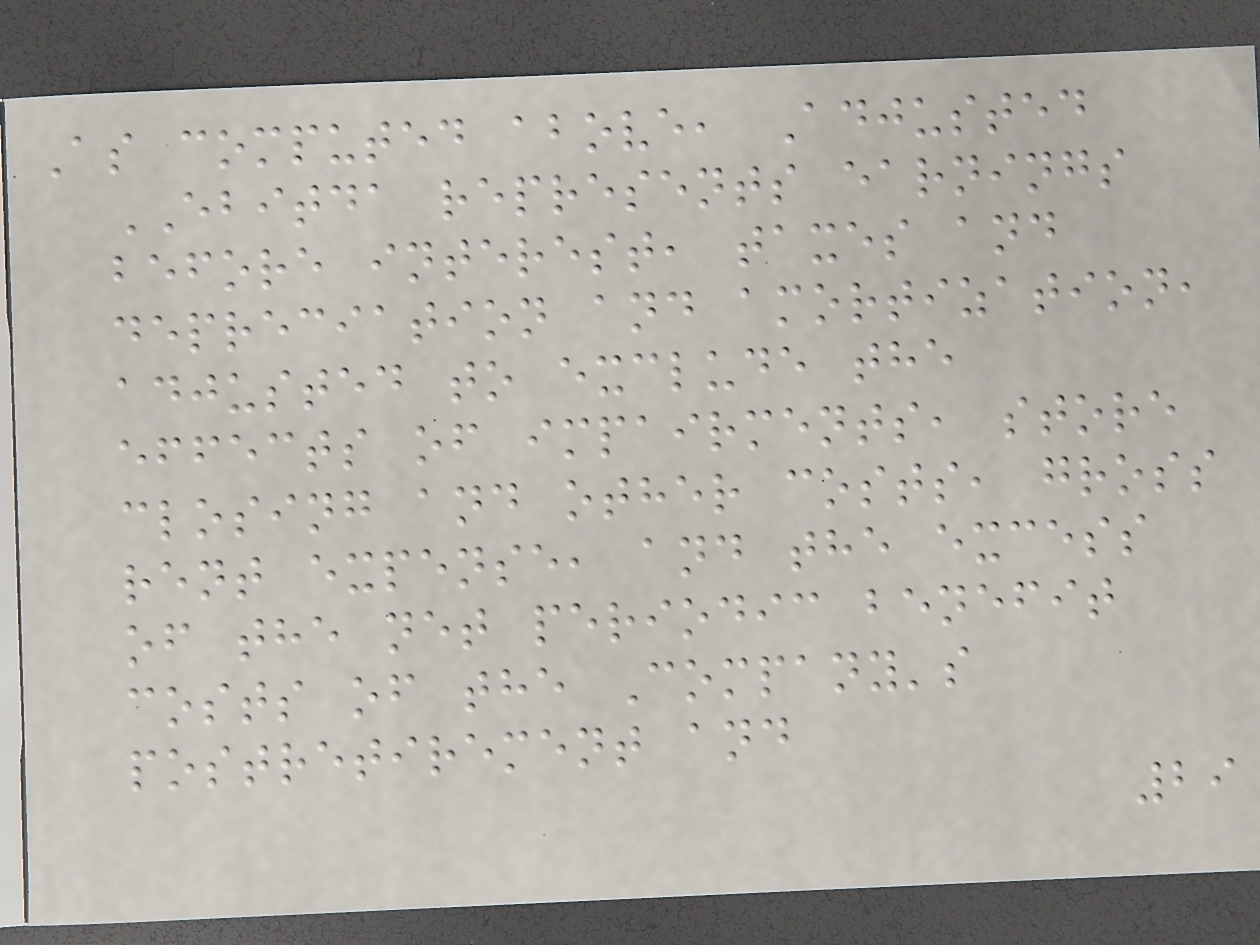As computed above, Adjusted
EBITDA represents earnings
before interest, taxes and
depreciation and amortization,
adjusted to exclude the
effects of impairments, store
closing and other costs, gross
rent expense, and the excess
of the net periodic benefit
costs of the Company's
postretirement and
29
